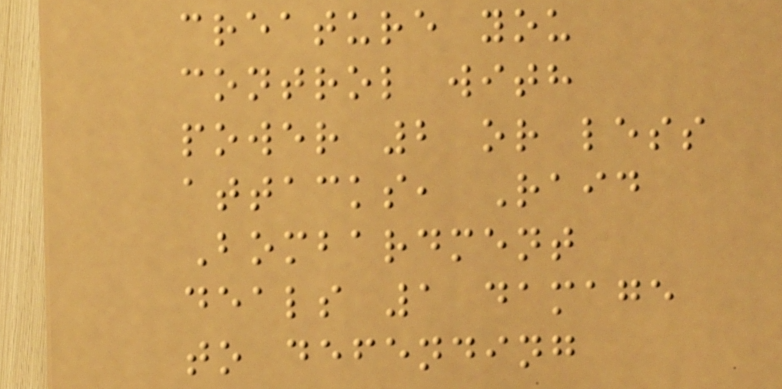creature you
control with
power 2 or less
attacks, Raid
Bombardment
deals 1 damage
to defending
